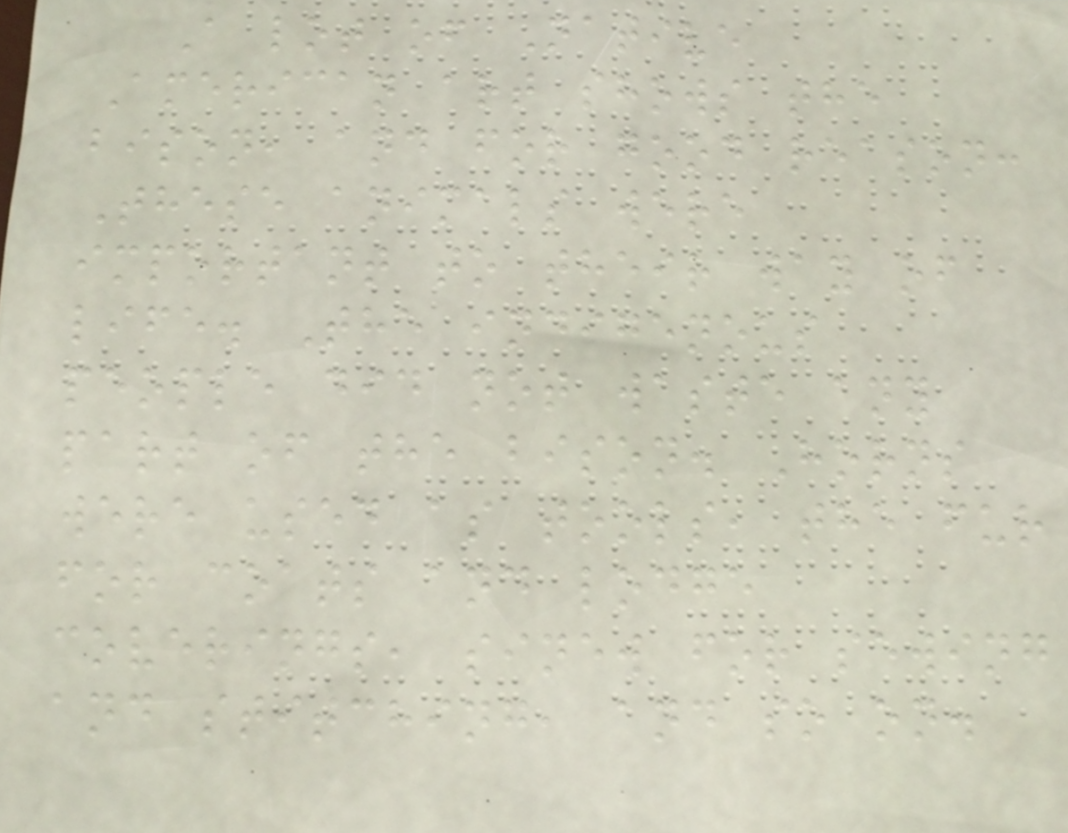A lot of Native
American art shows the
bison, and for good reason:
These animals were
important to their way of
life. The indigenous
people did not waste any
part of the bison. Horns
were used as tools, the fur
for coats and lodge
coverings, sinew for sewing
and stitching, and so on.
